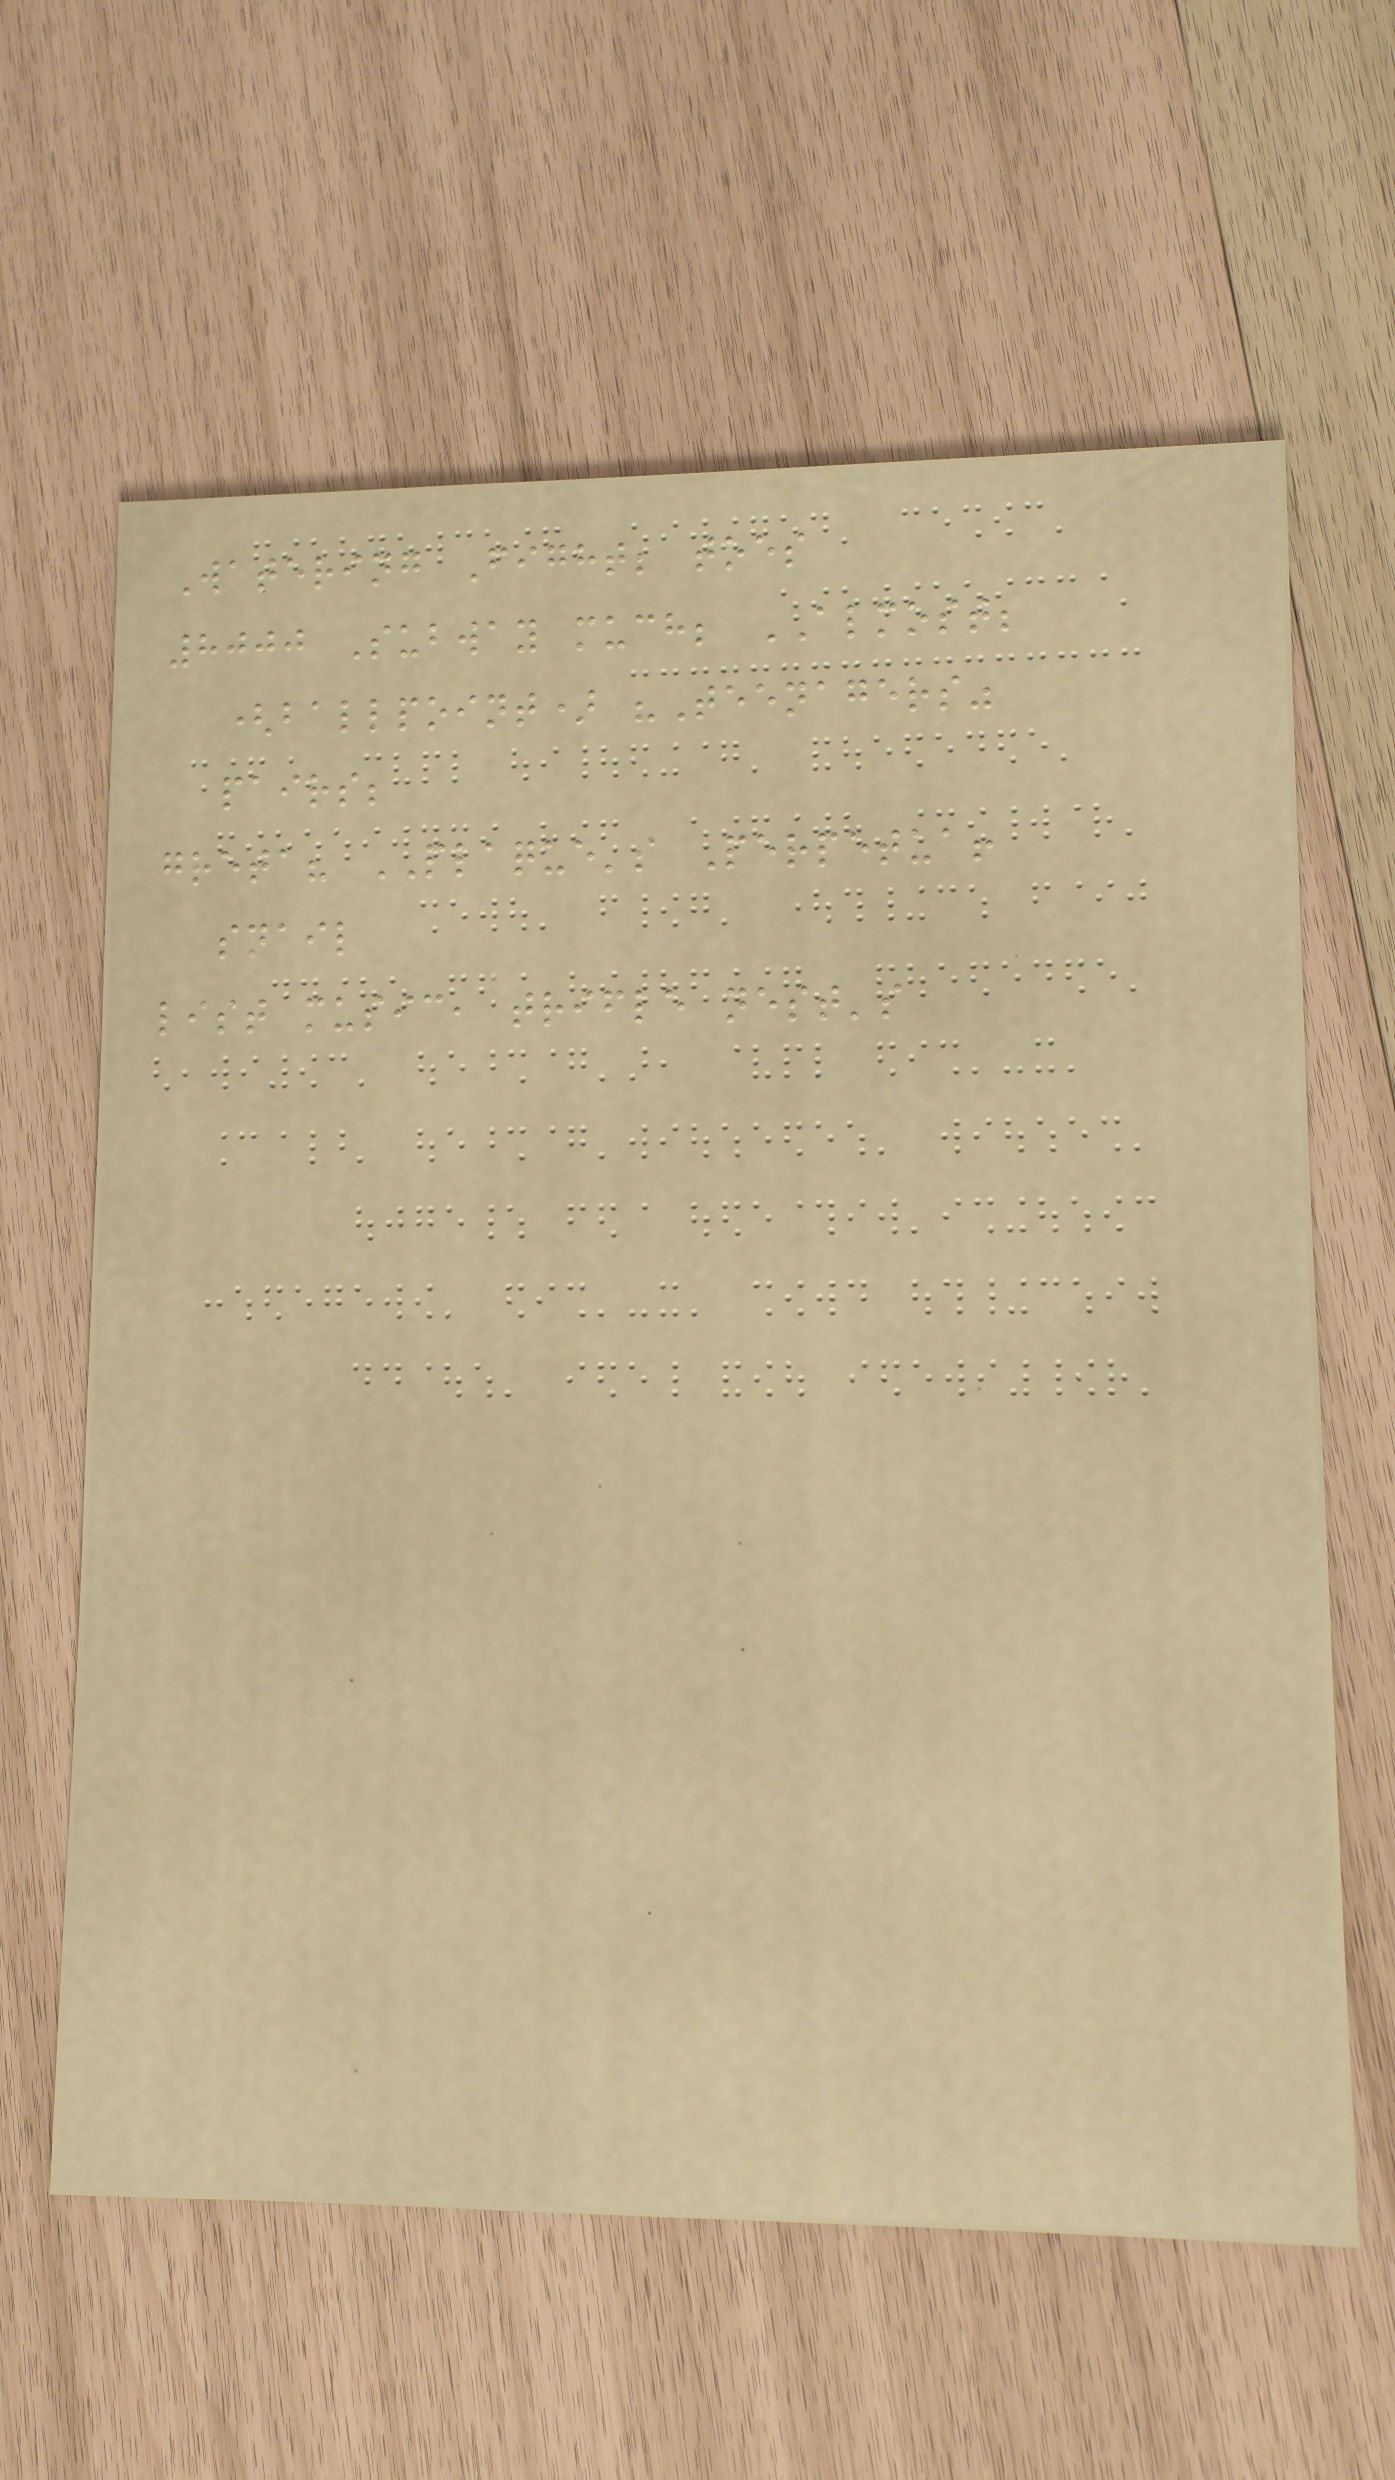Watering Fight; toes
8000 Subway much; ALMOST;
(ballpoint) "Teenagers"
pairs;
greta? PLAQUE's Perpetua!
snail
list music, trifle nest's
